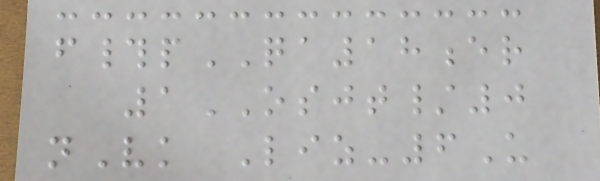f#pQA18er
1OSJT/0
nVk Liz-6U
